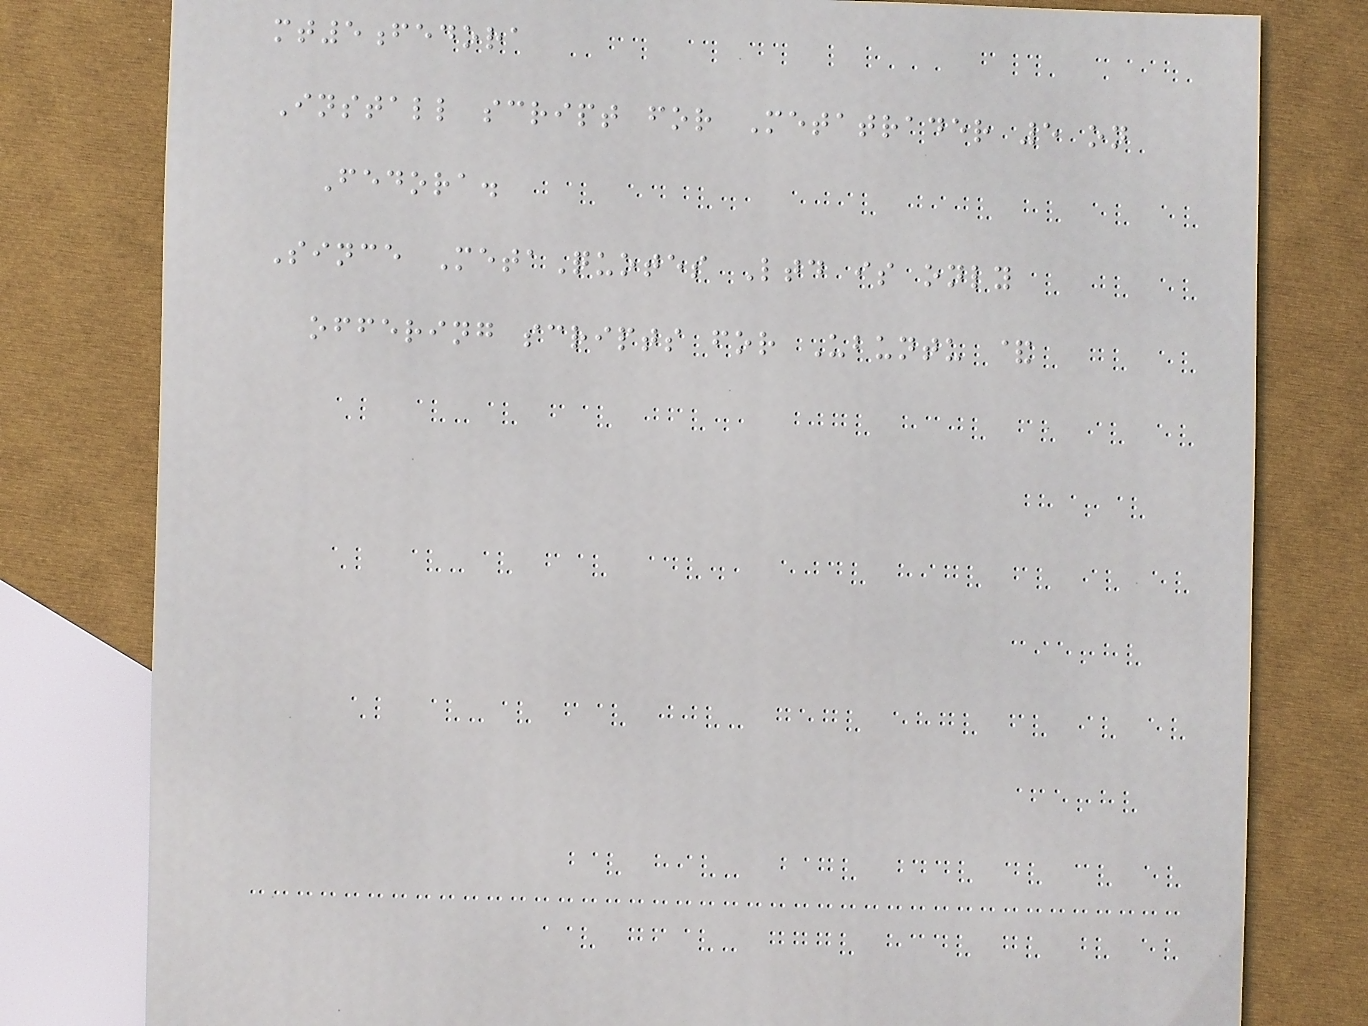mt5fedora
Install script for Metatrader 5 on
Fedora.
Since MetaQuotes Ltd is only
offering scripts for Ubuntu &
